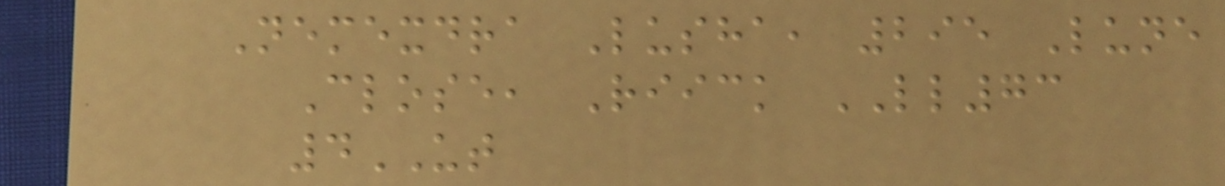Nemexdra Lusha, 295 Lune
Close, Riick LL73
4UT
